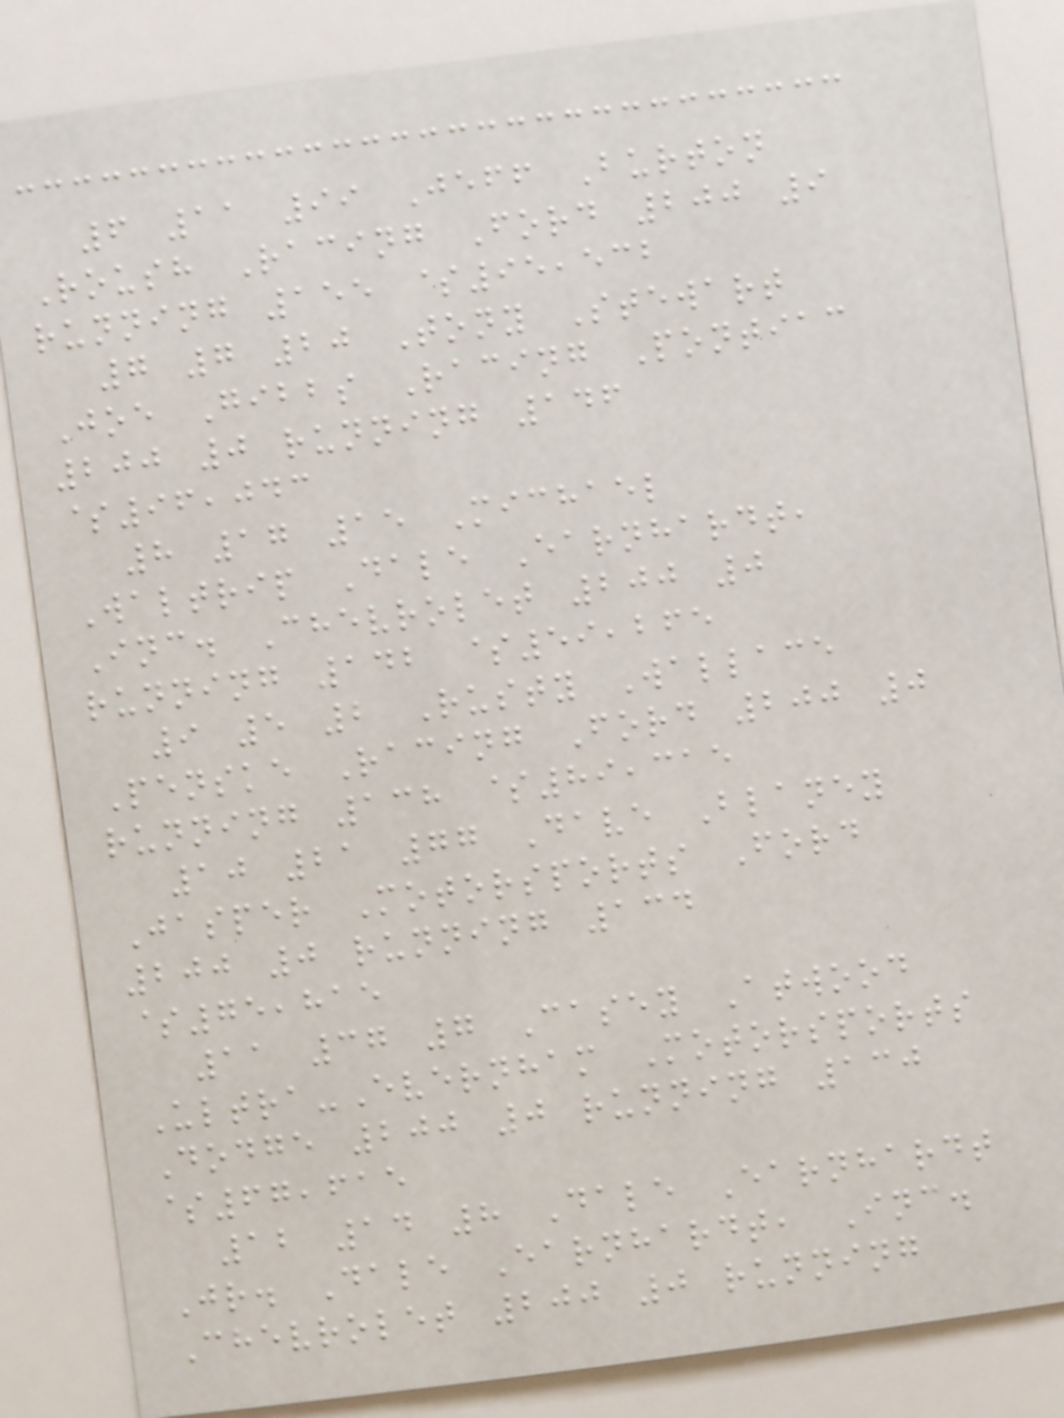6 11 99 Jeff Burton
Roush Racing Ford 200 9
running 155 $95,532
7 7 20 Tony Stewart
Joe Gibbs Racing Pontiac
200 0 running 146
$96,043
8 17 15 Michael
Waltrip Dale Earnhardt,
Inc. Chevrolet 200 0
running 142 $59,265
9 5 2 Rusty Wallace
Penske Racing Ford 200 0
running 138 $89,315
10 21 77 Dave Blaney
Jasper Motorsports Ford
200 0 running 134
$75,815
11 37 7 Casey Atwood
Ultra-Evernham Motorsports
Dodge 200 0 running 130
$67,615
12 14 8 Dale Earnhardt
Jr. Dale Earnhardt, Inc.
Chevrolet 200 0 running
